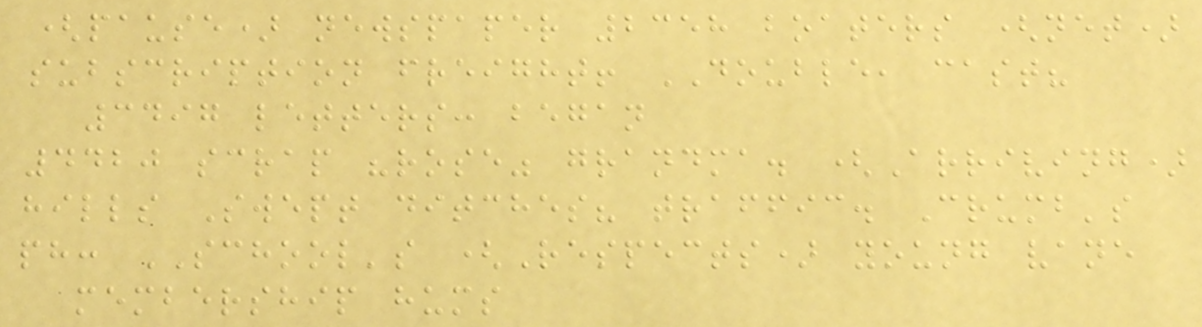(pause) newspaper 2358 boaters (net)
subscription freight! DOUBLE, cast?
3497 letters: began
4420 scrap "rose" grandma. (Arriving)
hills Swept ditches? traffic. Crumb's
ph: SCHOOL's (Respects) young vane
membership hums
